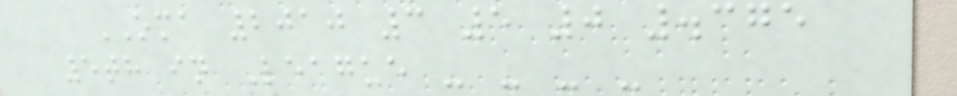OMA 2010 3 5 0 .375
5th in League - - - -
